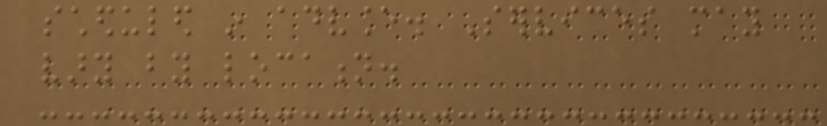scheduled in advance. Services may
vary by location.
